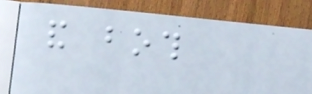and both
